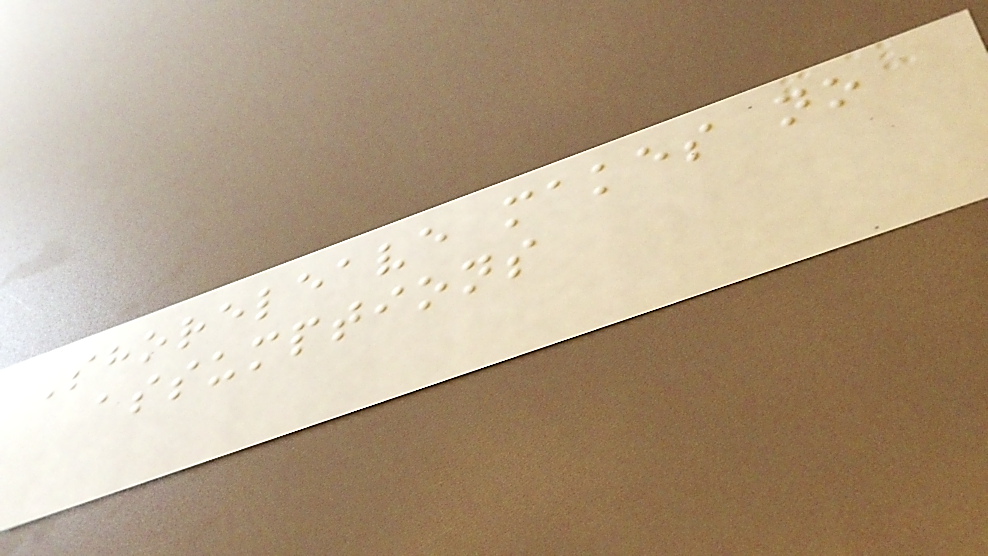Shoreleave makes no
assumptions
